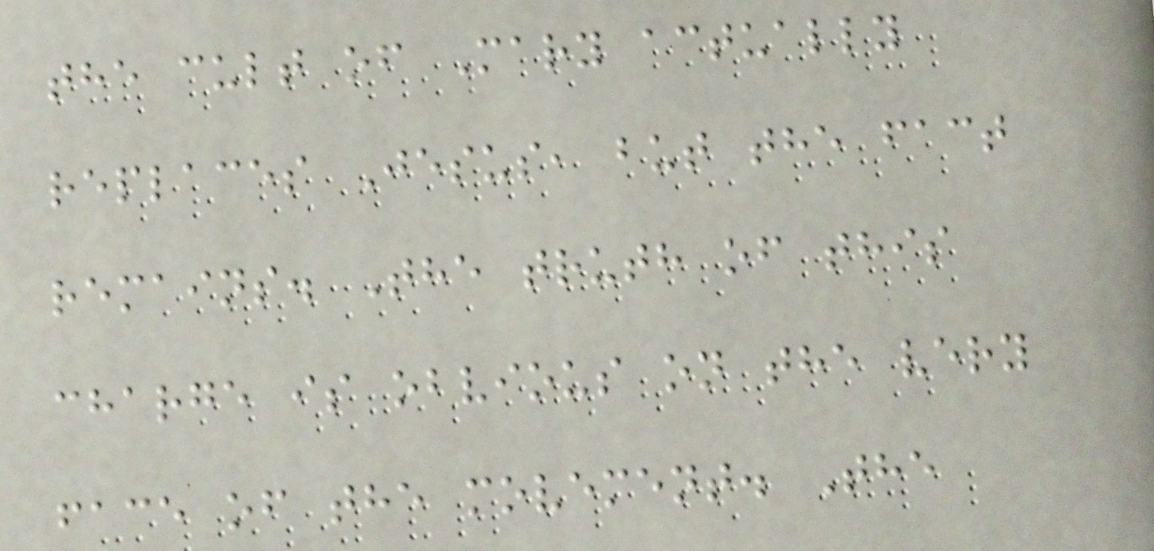the cult of Mary actually
replaces Jesus, but the fact
remains. The truth of this
charge is obvious on the very
face of the movement. The
